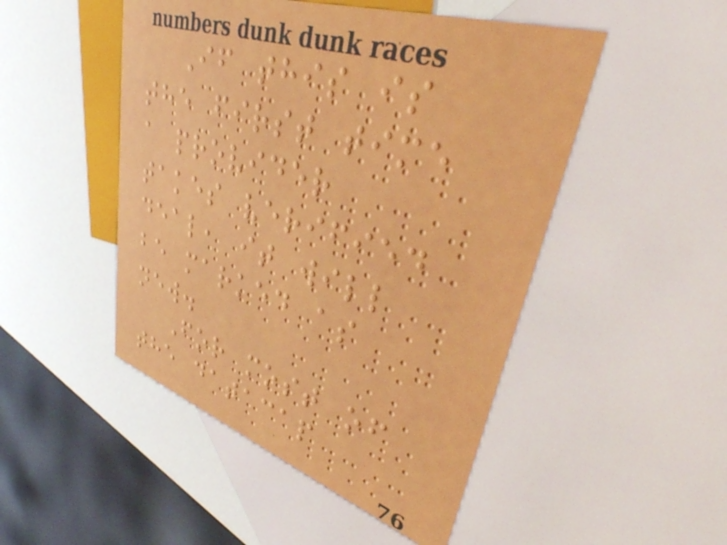If this is
the first time
a provider
takes verified
deal, it will
be marked as
new.
For most of
the datacap
